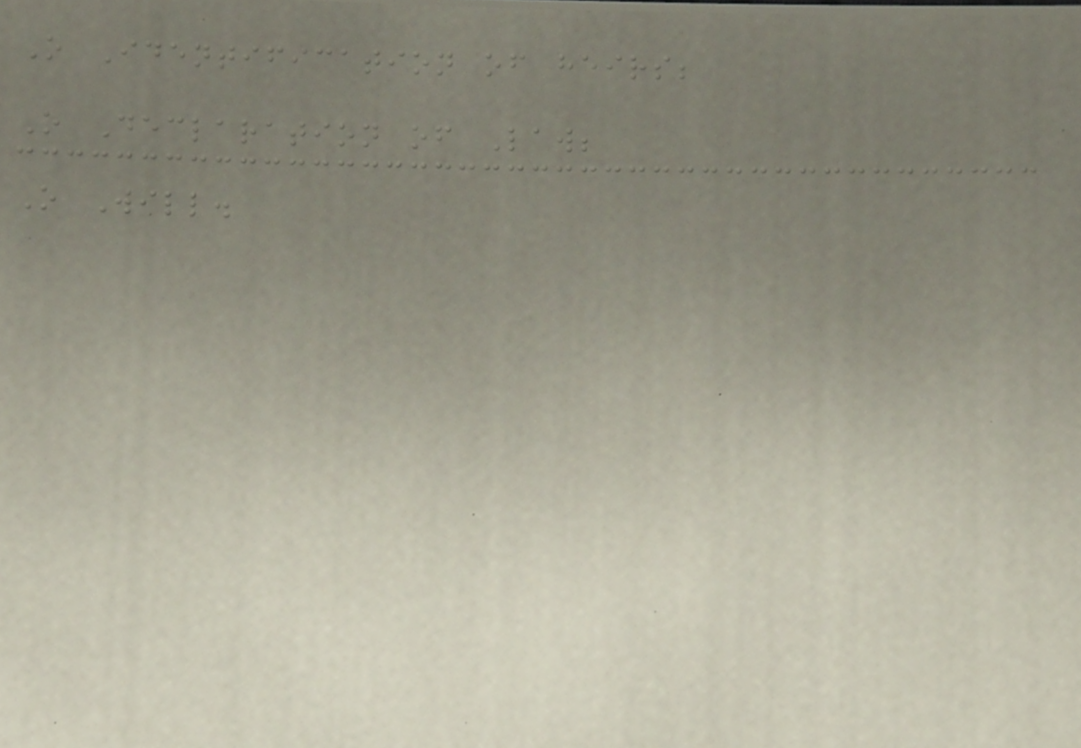O Identification of heirs;
O Declaration of Law;
O Will.
